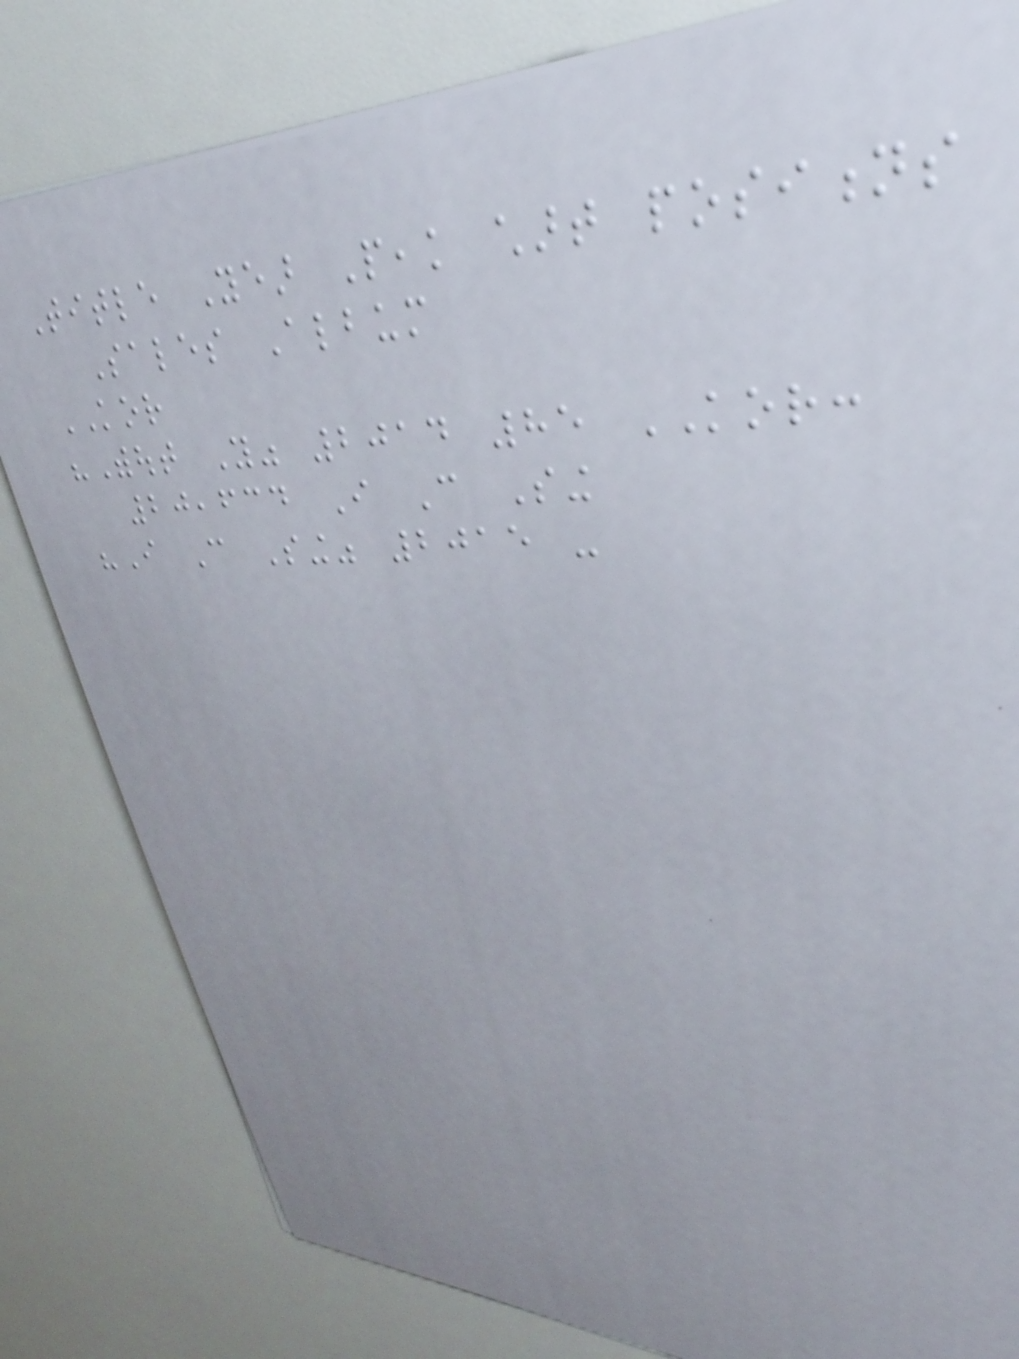Title Year Peak chart positions
Sales Album
KOR
"Without You" 2014 85 KOR:
20,634 I Can Sing
"I Can Sing" 2015 -
